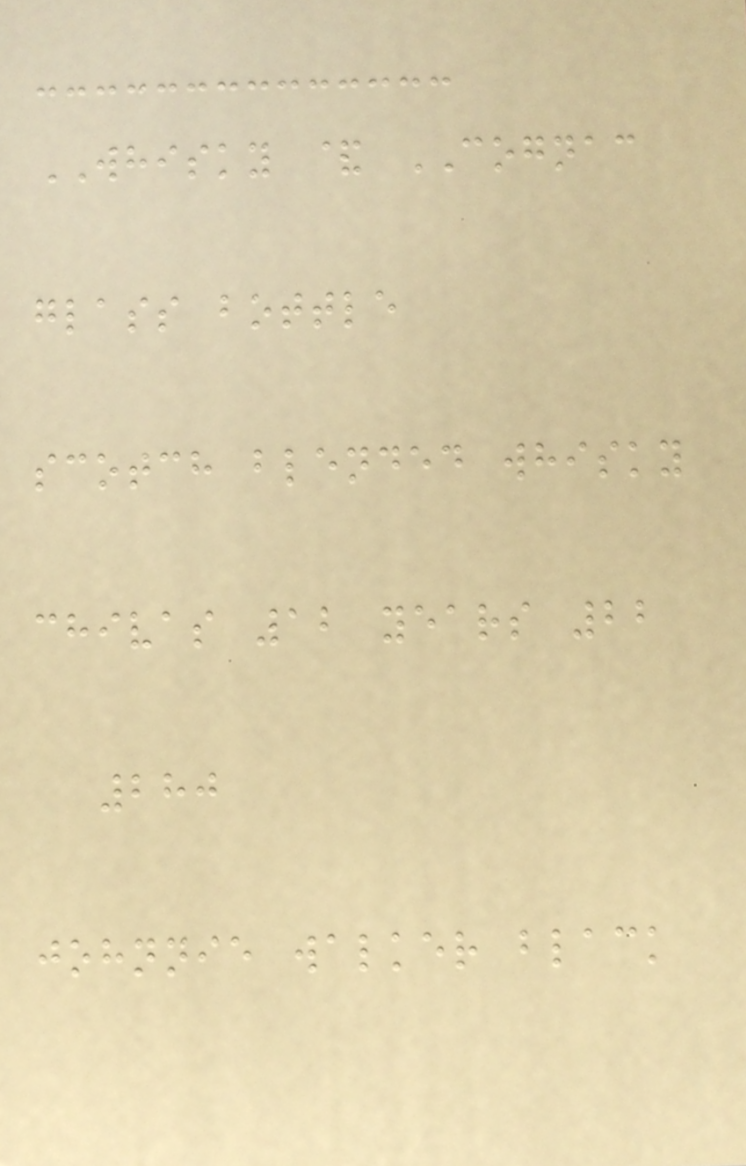WHISKY & COGNAC
glass bottle
scotch blended whisky
chivas 12 years 22
280
johnnie walker black
